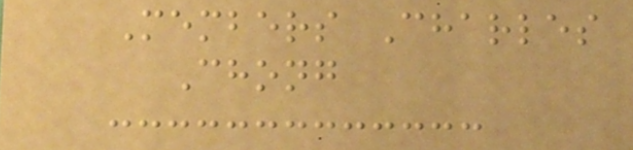Members Charles
Chong
